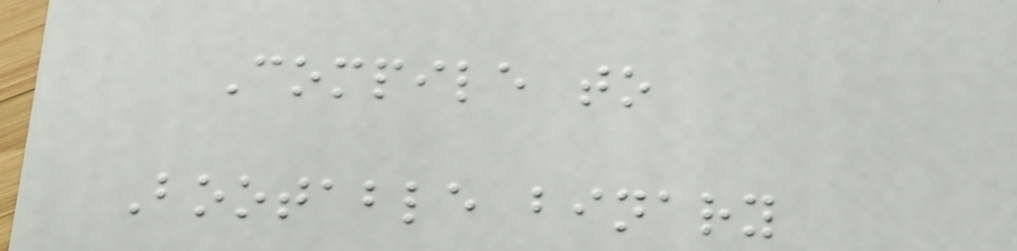Compile to
Bootable binary
